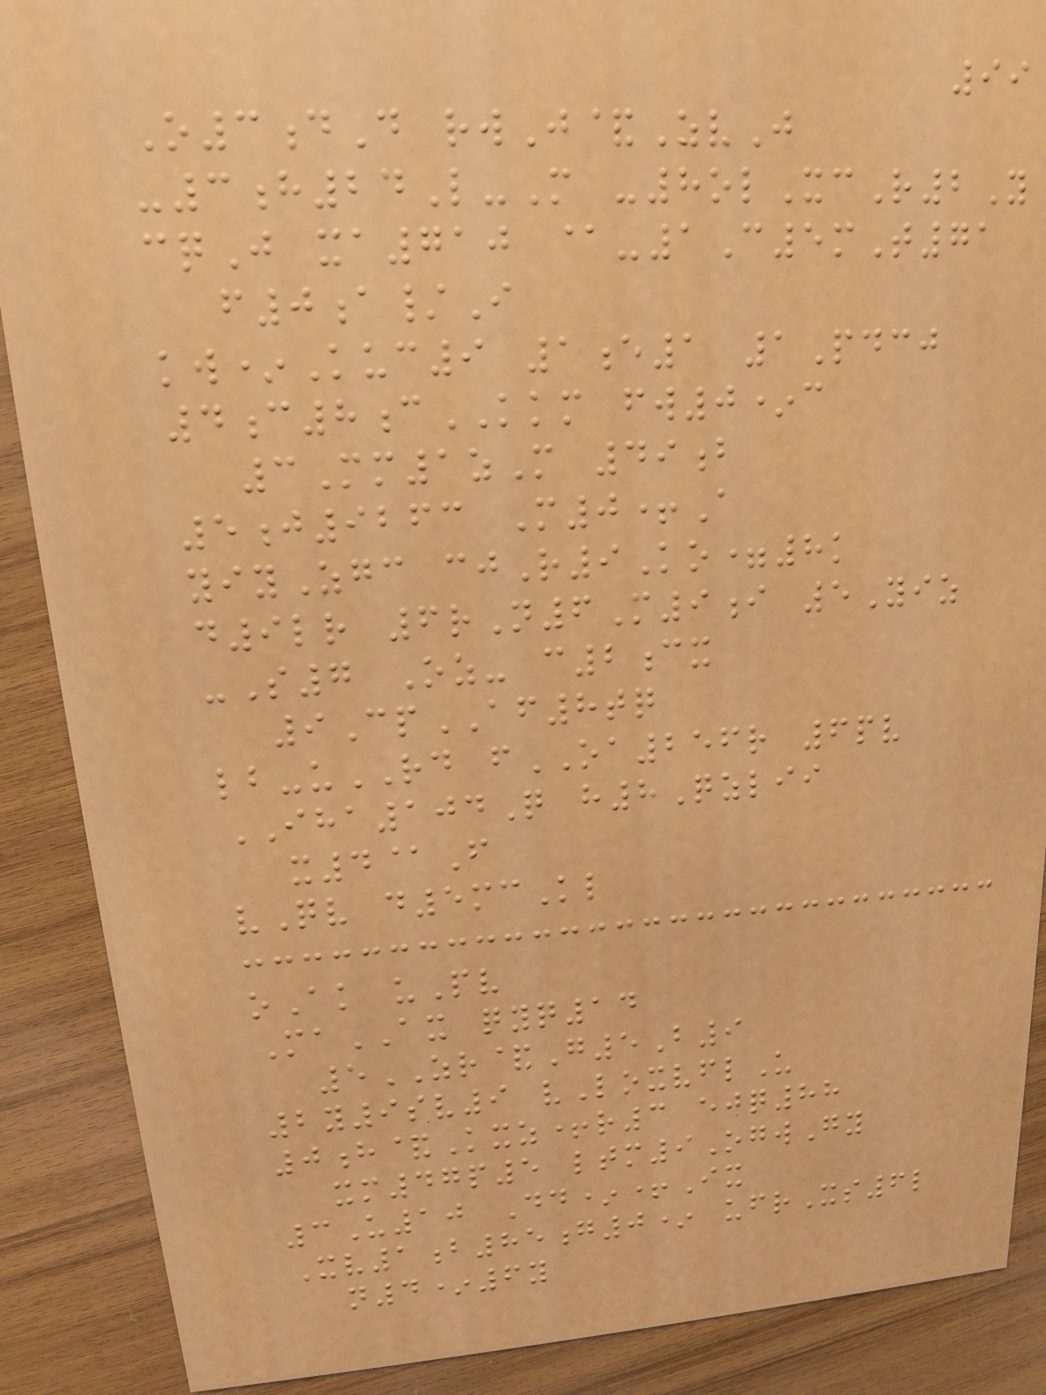99
O3dD rwJ&ZvJ
-3h24L-M -8olXcR2Y
cqJ xa710 @-1C5mT71
f0a/I
kw*Kuc9 1e1 1Pdcj
4c8cKKM fw0*c
3Mm1zM 49b
5j9263 M0+A
yiyZgc cjR9Ko=8k
d9lr 6rN6M9i 5Yiz
-S7 Oz- c2cx
9CpAF8tq
lb-uRD fOA256r 6pv
IHA104Q h8Qzlii
x4@F
vQv d5mcKl
oAk uPv
MaAX qyq14
5ZR&G5B9
2y9sv9 vLoxvflU
0h&Kxz+r3 ejq88
xm47p5 ltm9OgwGy
3U10 Dd*+Ix
Xv1b85g0* ufrXs6l
n4*6y
